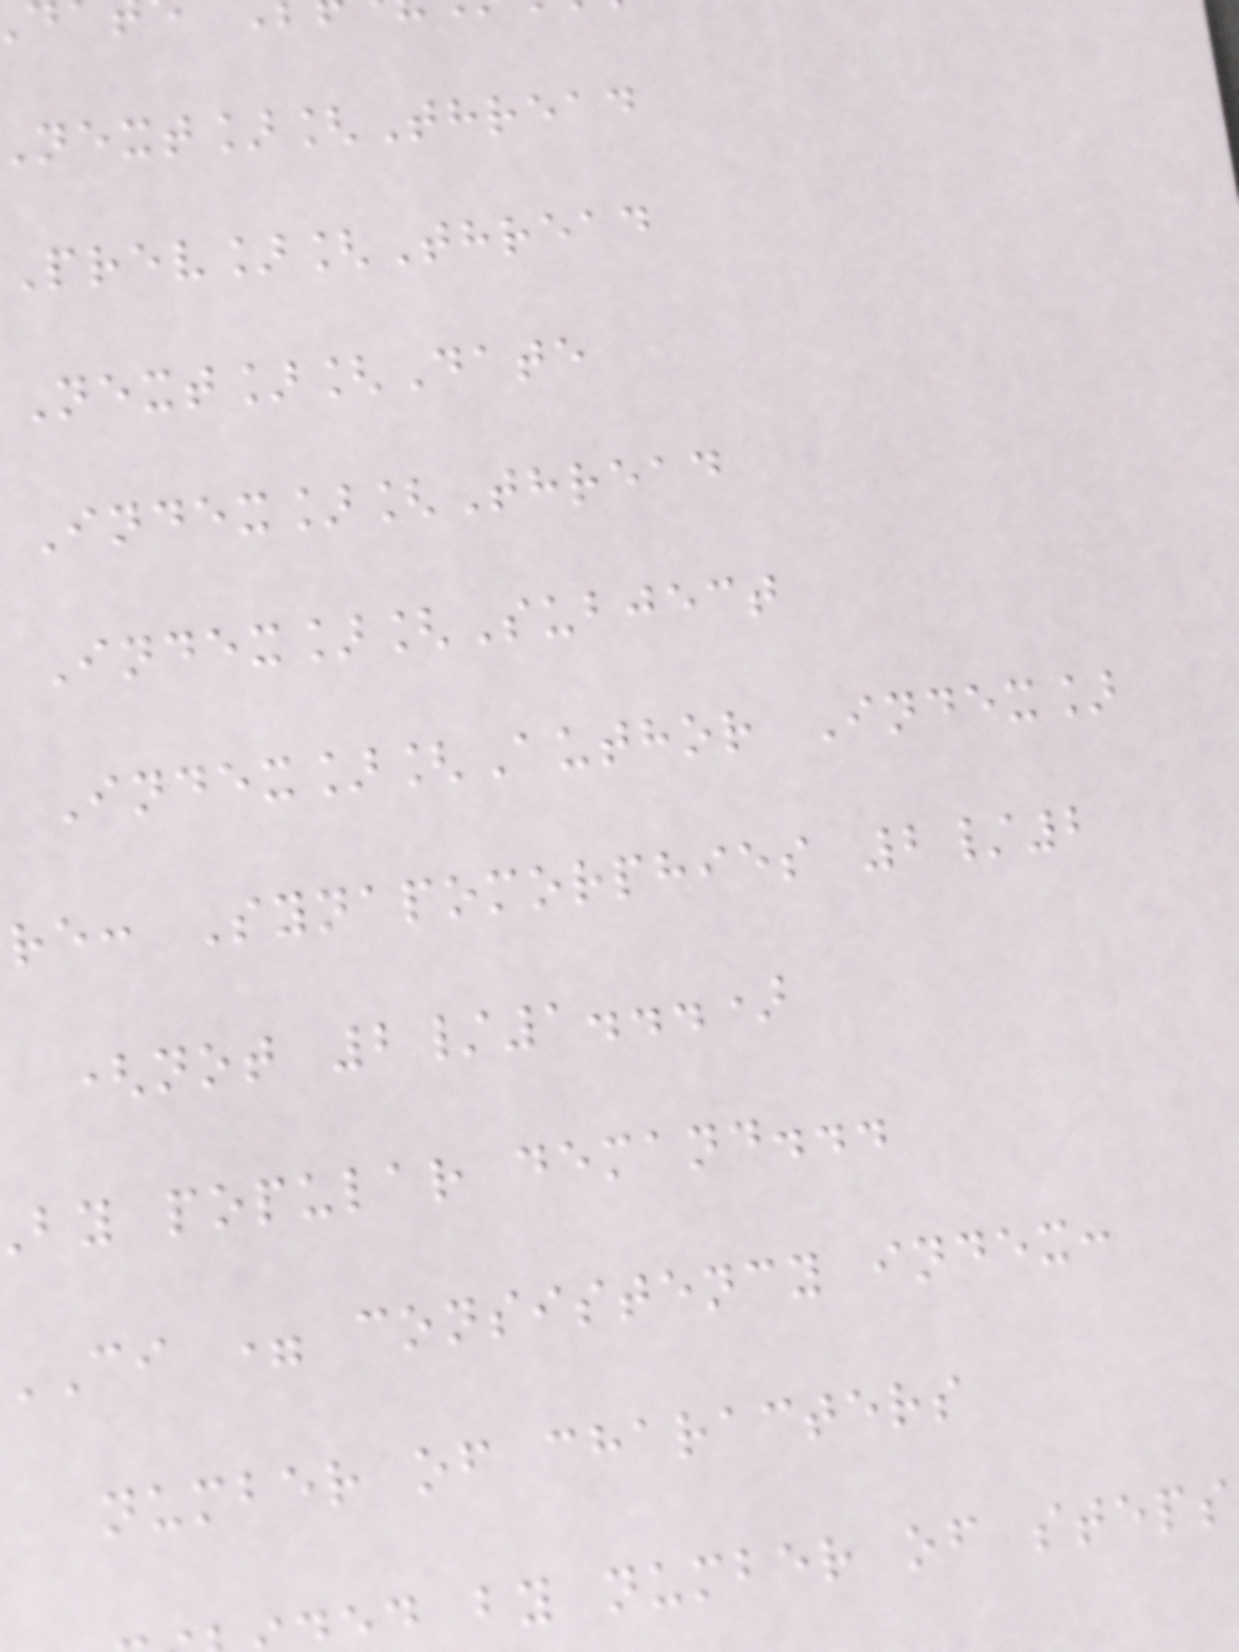ext][Thread
Prev][Thread
Next][Date
Index][Thread
Index][Subject
Index][Author Index]
re: Synapomorphies 2/2
(not 2/1...)
by popular demand...
ci = consistency index:
number of characters
d by number of steps
